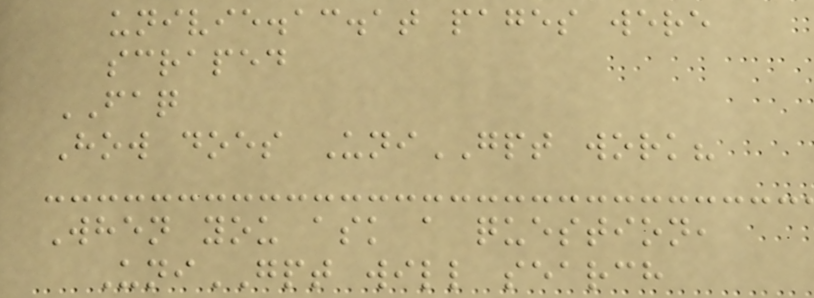univie.ac.at pages were
scraped
FAQ
How does UniGPT work?
When you ask a question,
UniGPT will search
